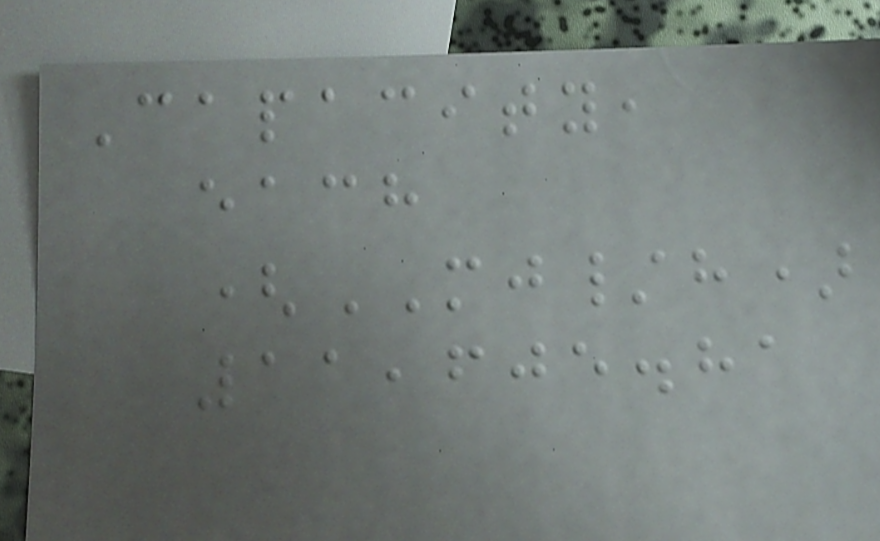Capacity,
each
(MJ/h)
11,605.81
